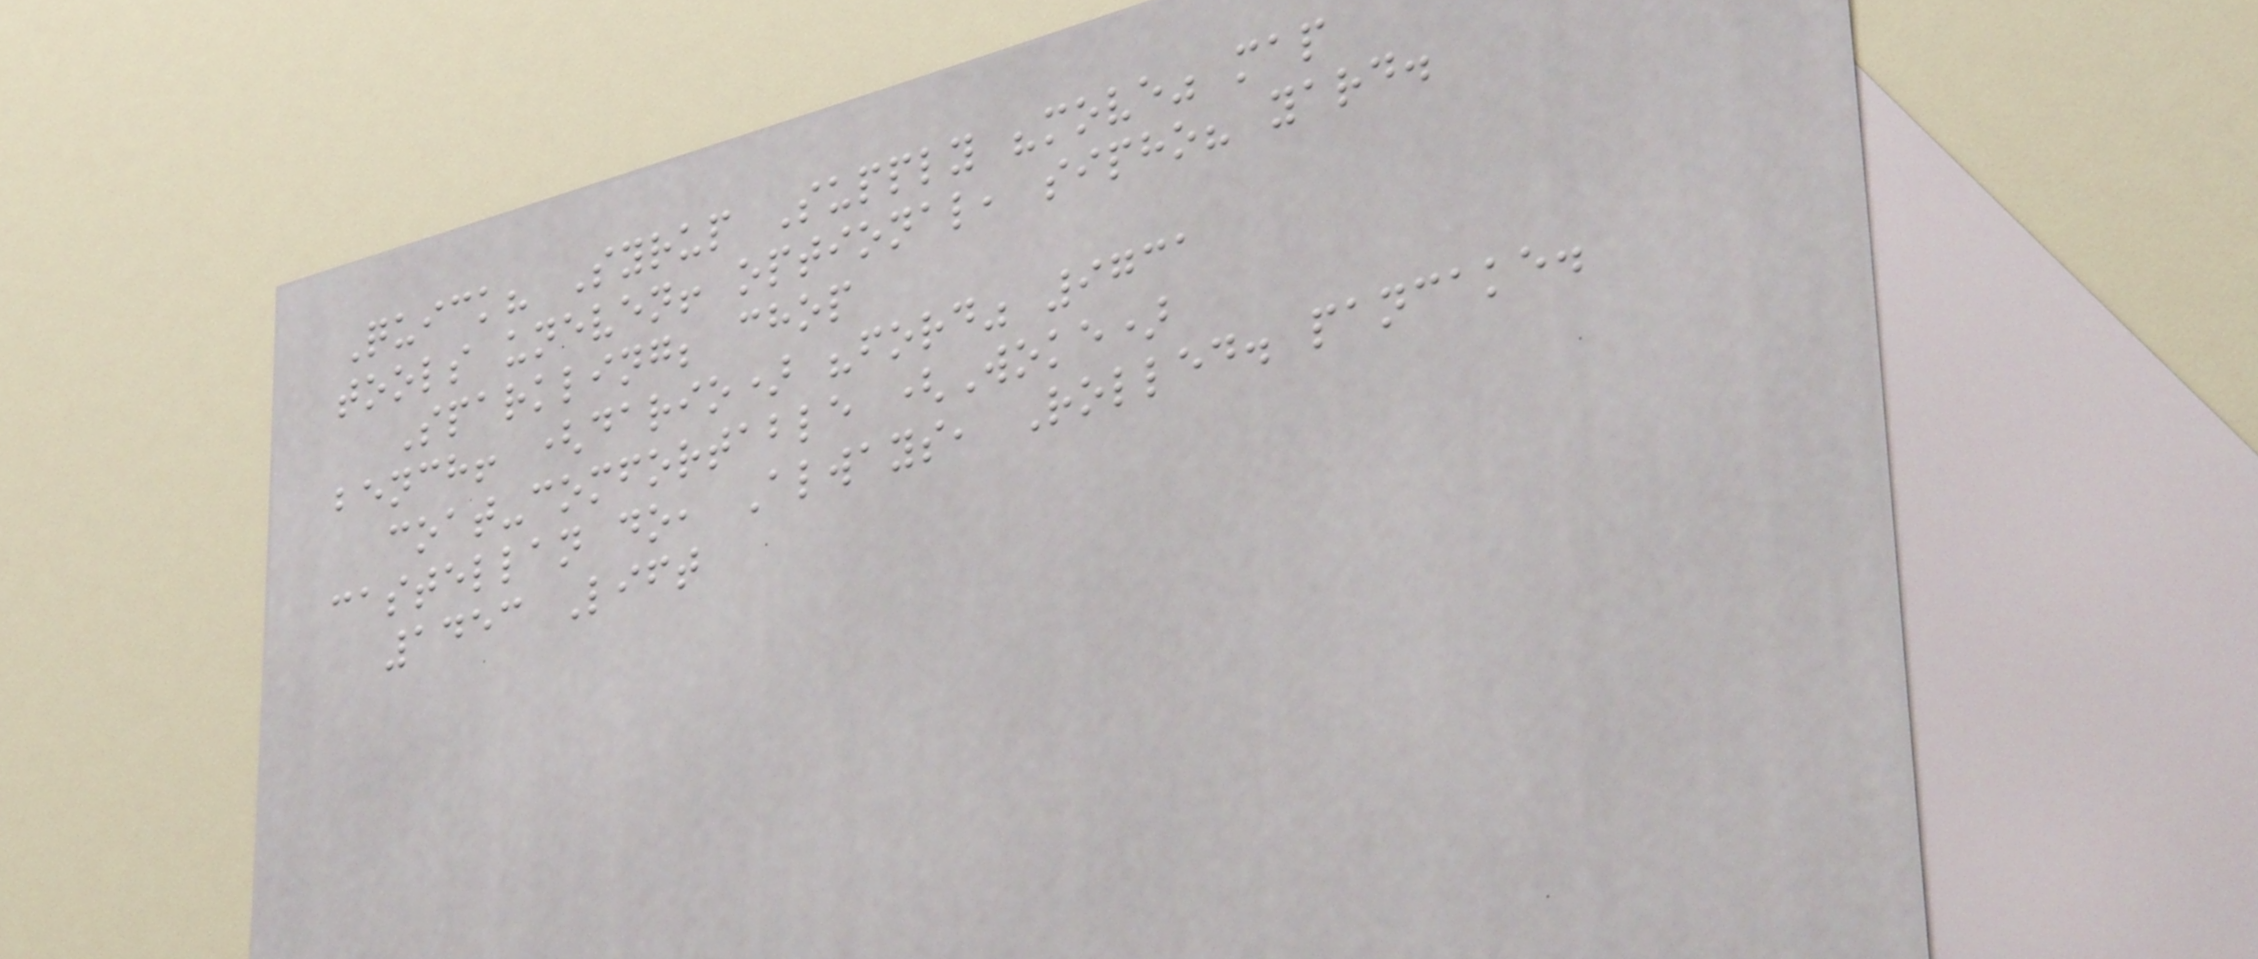Quick? Syrup Supply "move" map
tools uneven! optional, sipho? yard.
Sparkling; chop
bench! (dario) "ford" 9731
coat-comfortable (Woke)
castellan do, Always, Rolled. pancake.
1453 Lift
